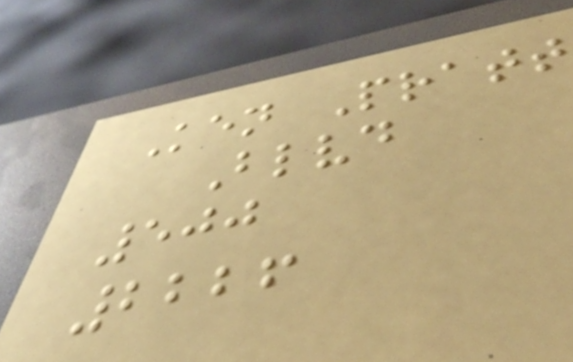Ken Pratt
Blvd
500
2226
